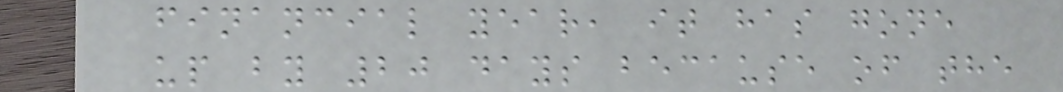financial year, it has gone
up by 20 days because of the
